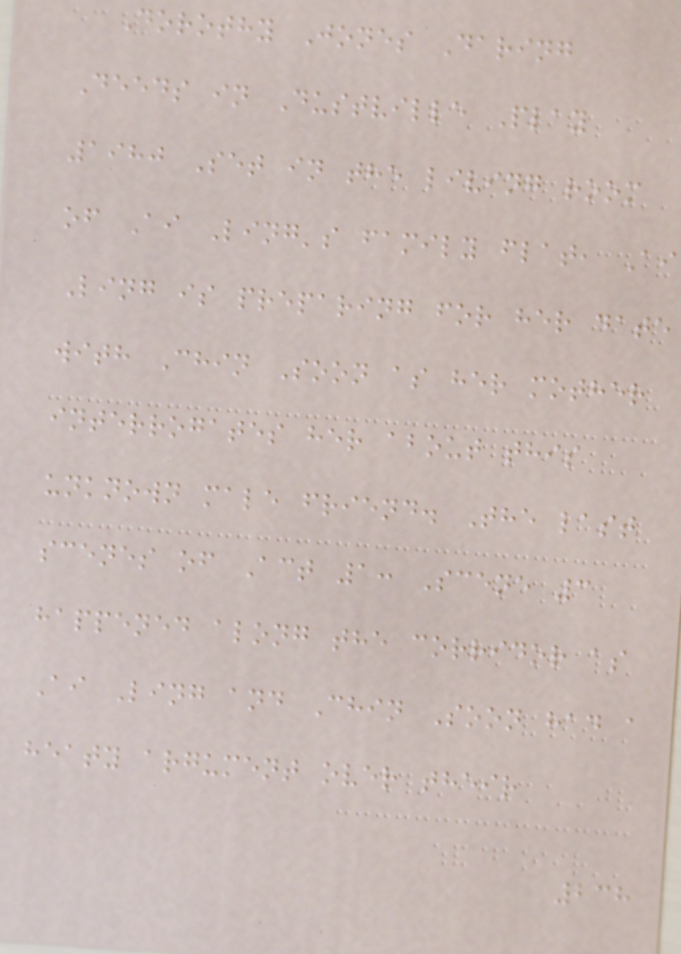Dorothy Jones Daring
Deeds in Dustville Play
1980 Set in the living room
of Ai Ling's family flat, Ai
Ling is preparing for her date
with Chin Soon as her mother
interrogates her about this
unknown male friend. The last
scenes of Act 1: Scene 3
happened along the corridor as
Ai Ling and Chin Soon had a
heaty argument over their
238
